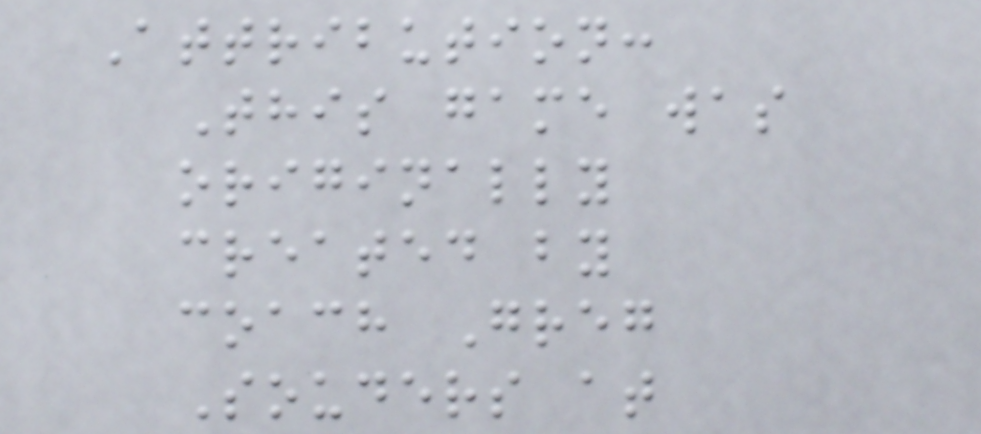Attribution:
This game was
originally
created by
coach Greg
Souders at
